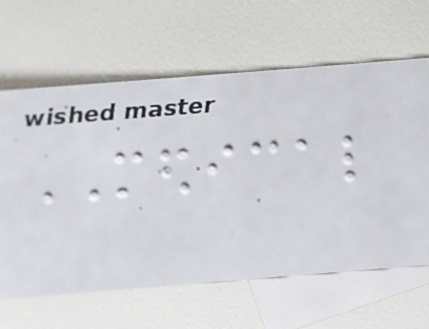MEDICAL
